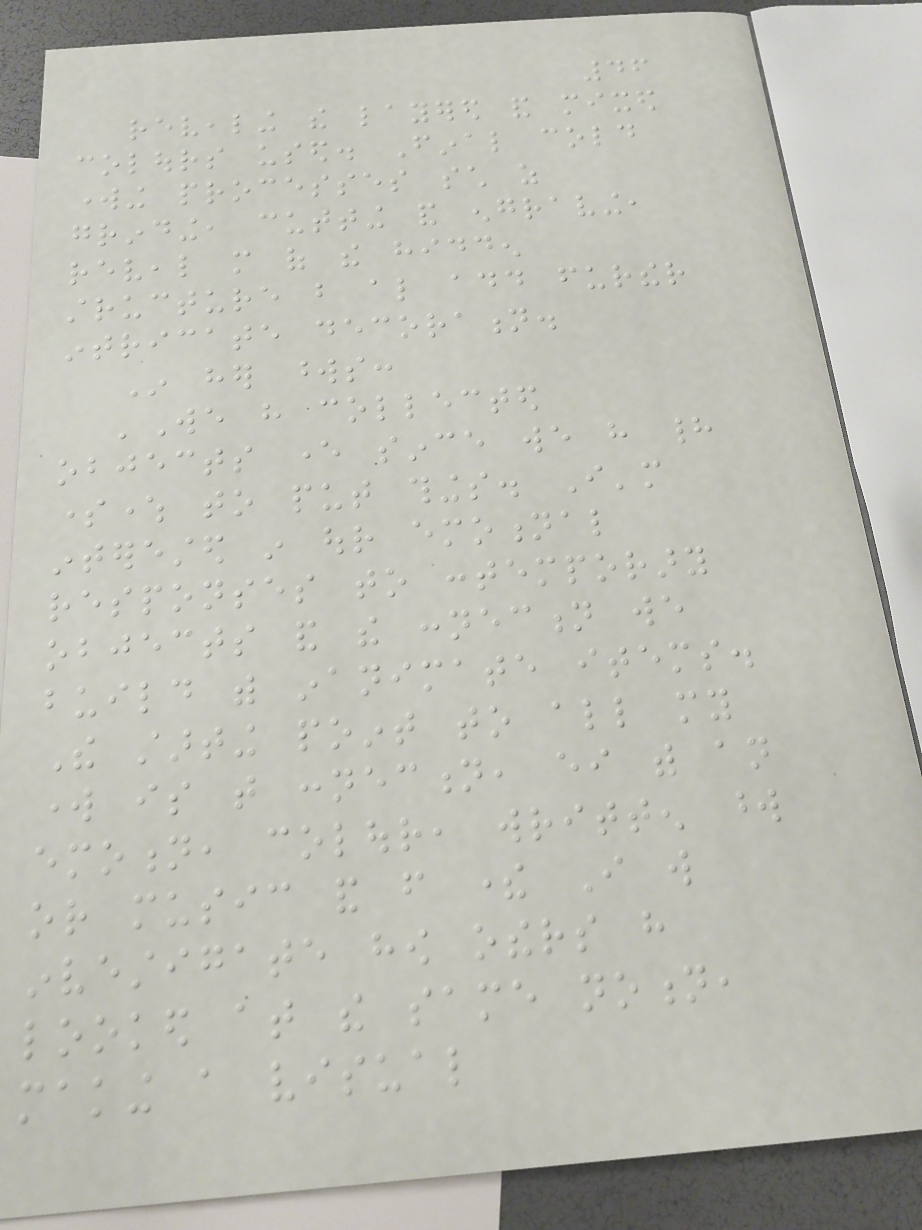46
revealing the layered and mixed
colours used. Final cold
working processes such as
grinding, cutting and engraving,
reveal more of the hidden
structure but also add further
intricate decoration.
In her words:
'We have collected
objects ever since we have had
somewhere to put things. I'm
interested in our emotional
responses to contemporary
objects and the connection we
build with inanimate items.
The starting point to all my
work is that connection, either with an
emotion, colour, written word
or music and from there I will
investigate how others have
looked at the same notion,
making a visual
